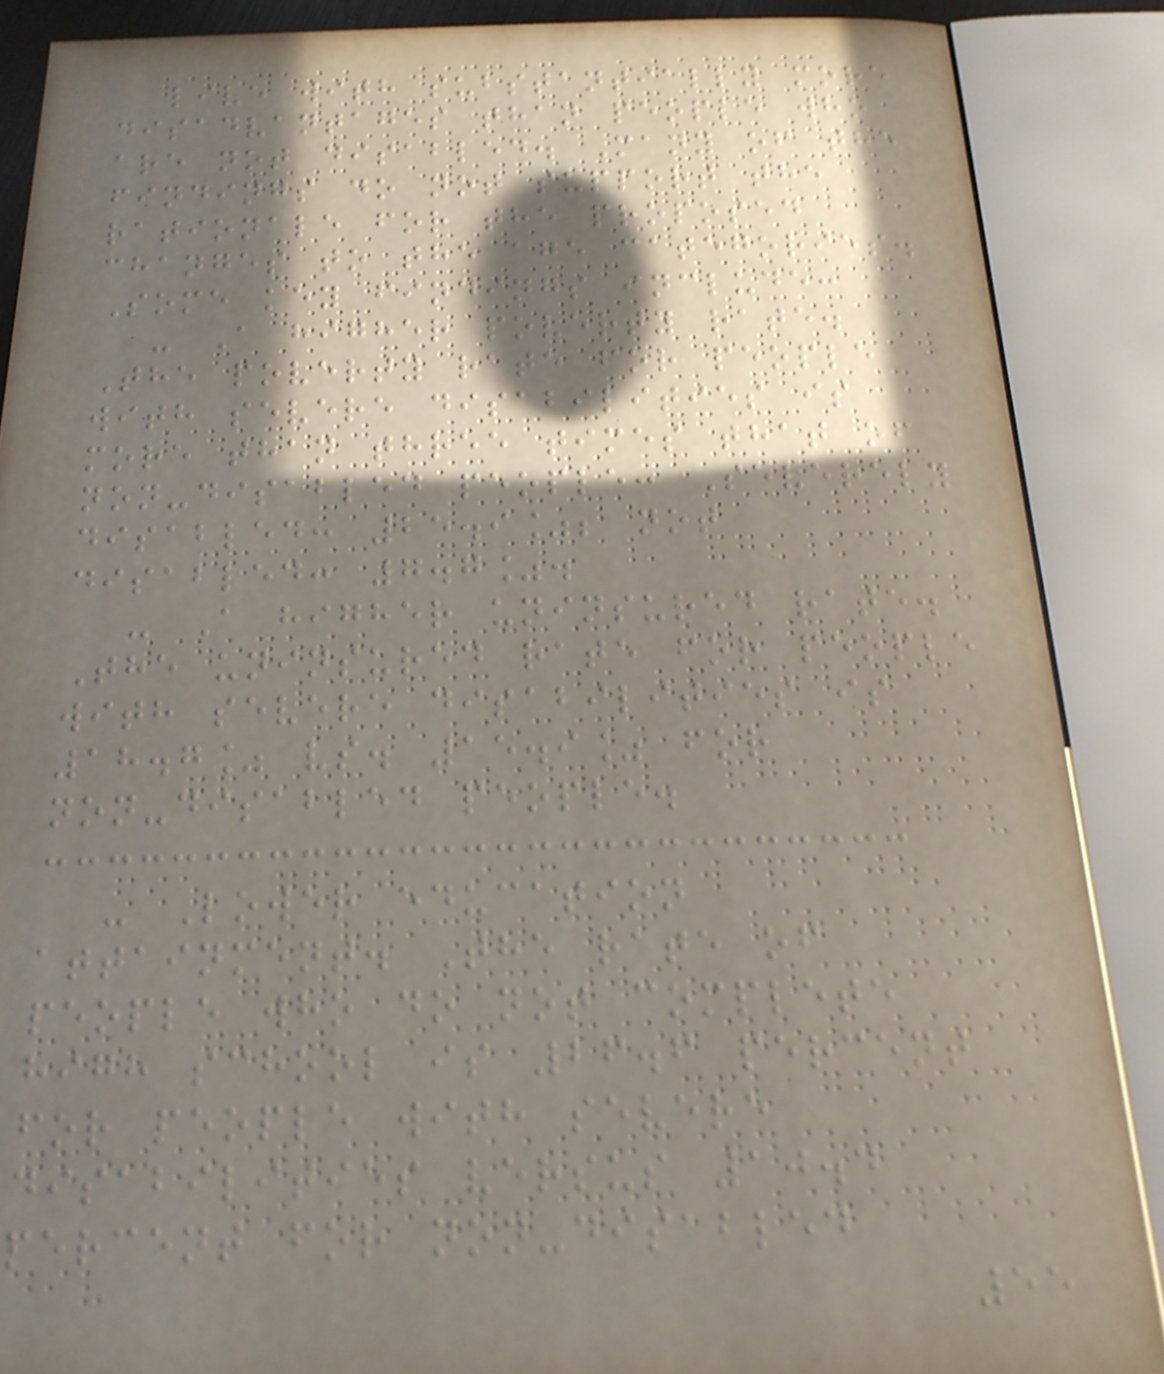live with substantially more
disadvantages than people who
are not disabled. Many of the
findings do not support the
rationale for the proposed
changes to the age categories.
Some key findings include:
- A higher poverty rate.
The poverty rate for people
with severe disabilities is
more than three times that of
non-disabled people: Severely
disabled: 25.9%; not
disabled: 7.7%.
- A higher uninsured rate.
The uninsured rate for people
with severe disabilities is
18.7% vs. 15.9% for
non-disabled people.
- Lower education
attainment. The rate of
people who do not complete
high school is 26.6 percent
for people with severe
disabilities versus 10.4
percent for non-disabled
55
